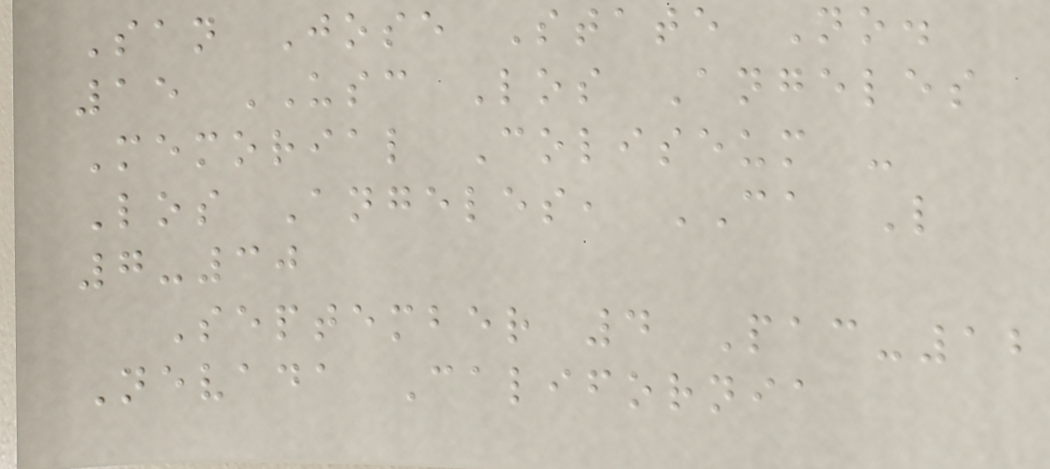San Jose State No.
15 USC Los Angeles
Memorial Coliseum -
Los Angeles, CA L
7-30
September 4 Pac-12
Nevada California
